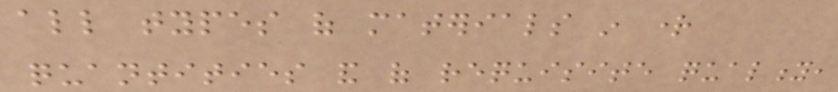all types of materials in right
quantities and of requisite quality,
